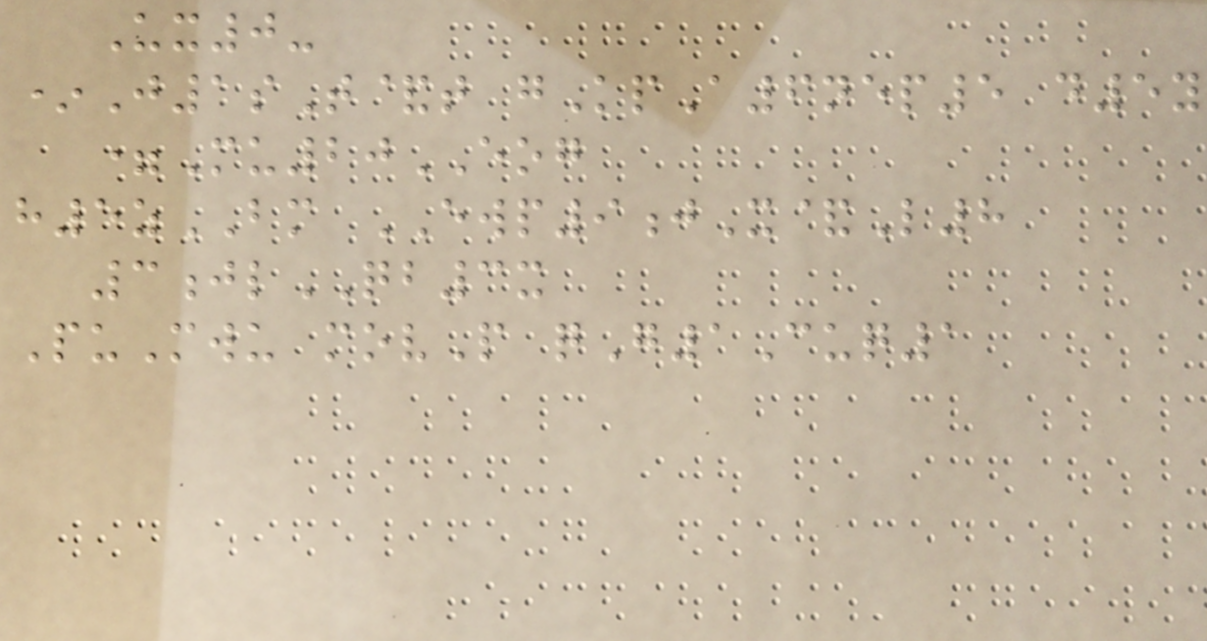Ux0-
*J1sT&t gKpA6nep5 d5y
=Mu20EOG
h5zBM EWP9jX&L8
3jlQB3x
PuMwu movP qG1Cuq1
